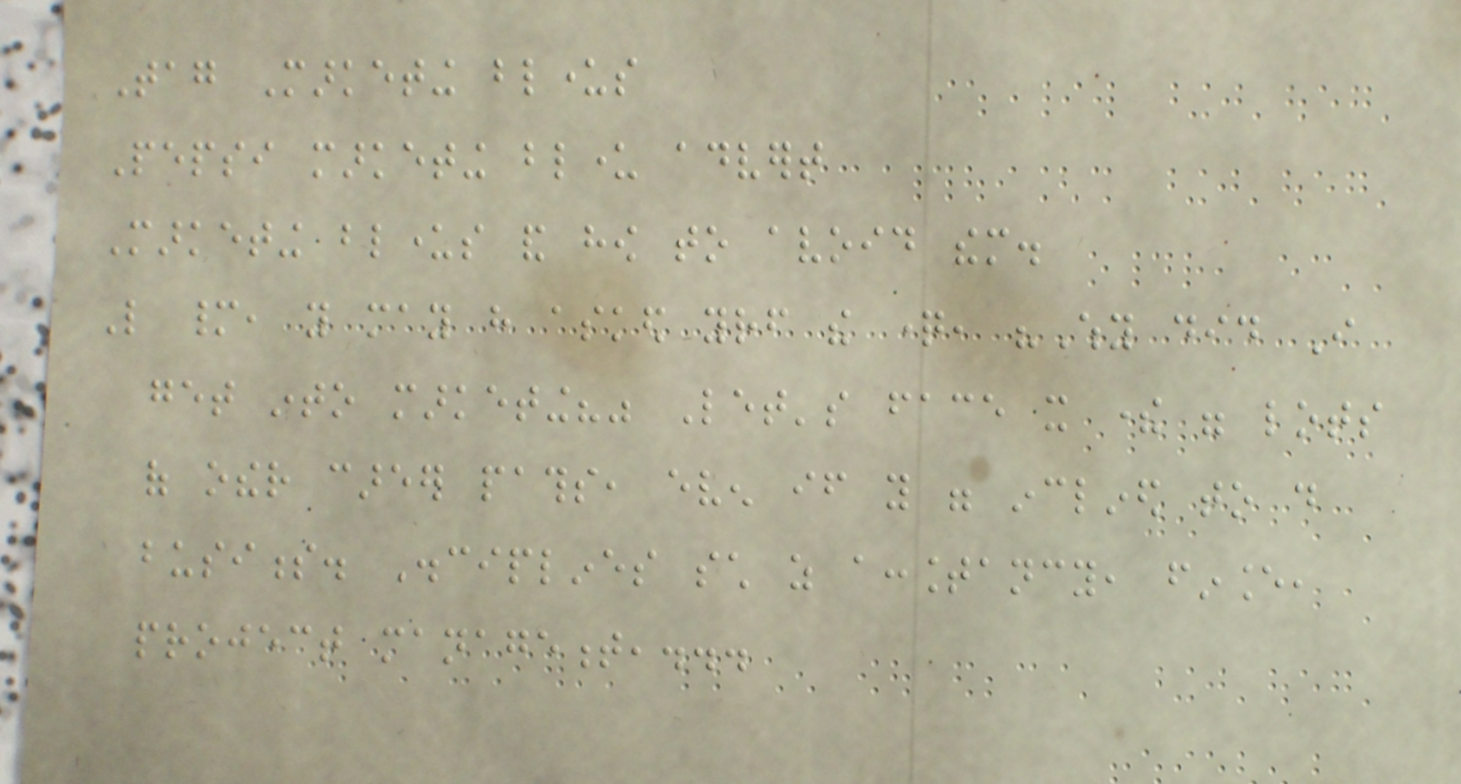Tag Marketing blunders
Pepsi marketing blunder advert
Marketing blunders and how to avoid them.
Like many, you may have asked yourself the question, "Why did I
get into marketing?" Let's face it there were lots
of other career paths, even if you were inclined to do
business. Disciplines such as accountancy, finance,
project management,...
